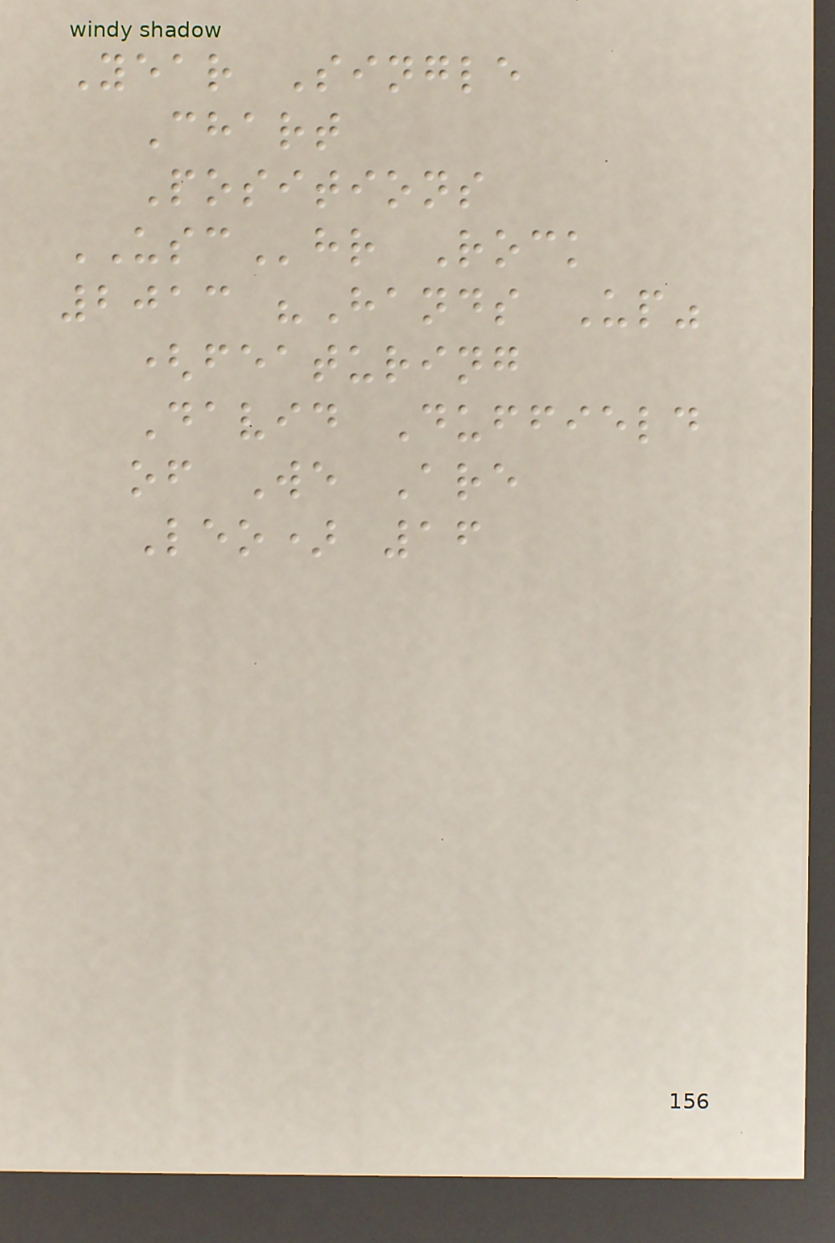Year Single
Chart
Positions
USChr Rock
2013 "Hands Up"
(featuring
David Duffield
of We Are
Leo) 16
